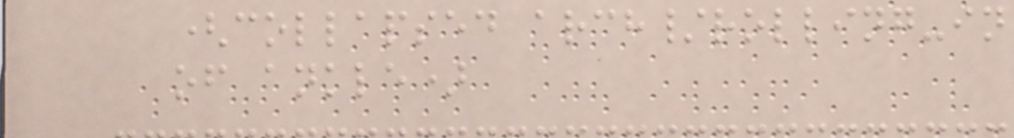(collapsed arch/rolling-in
of ankle)
